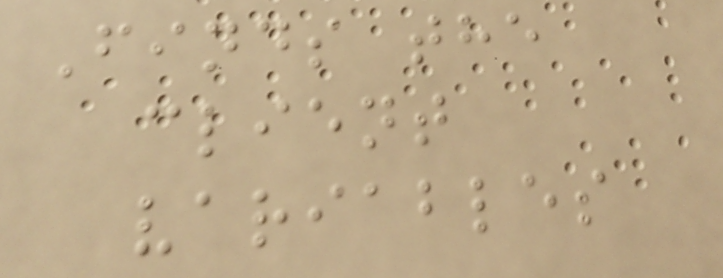Finds the
client
variables
